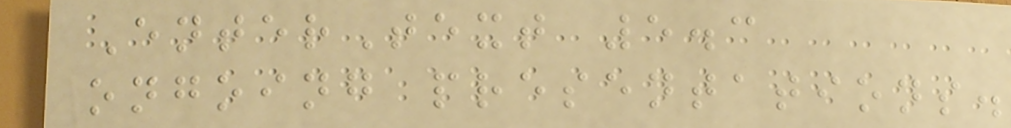EnterText 5.3
ongoing presentations.
